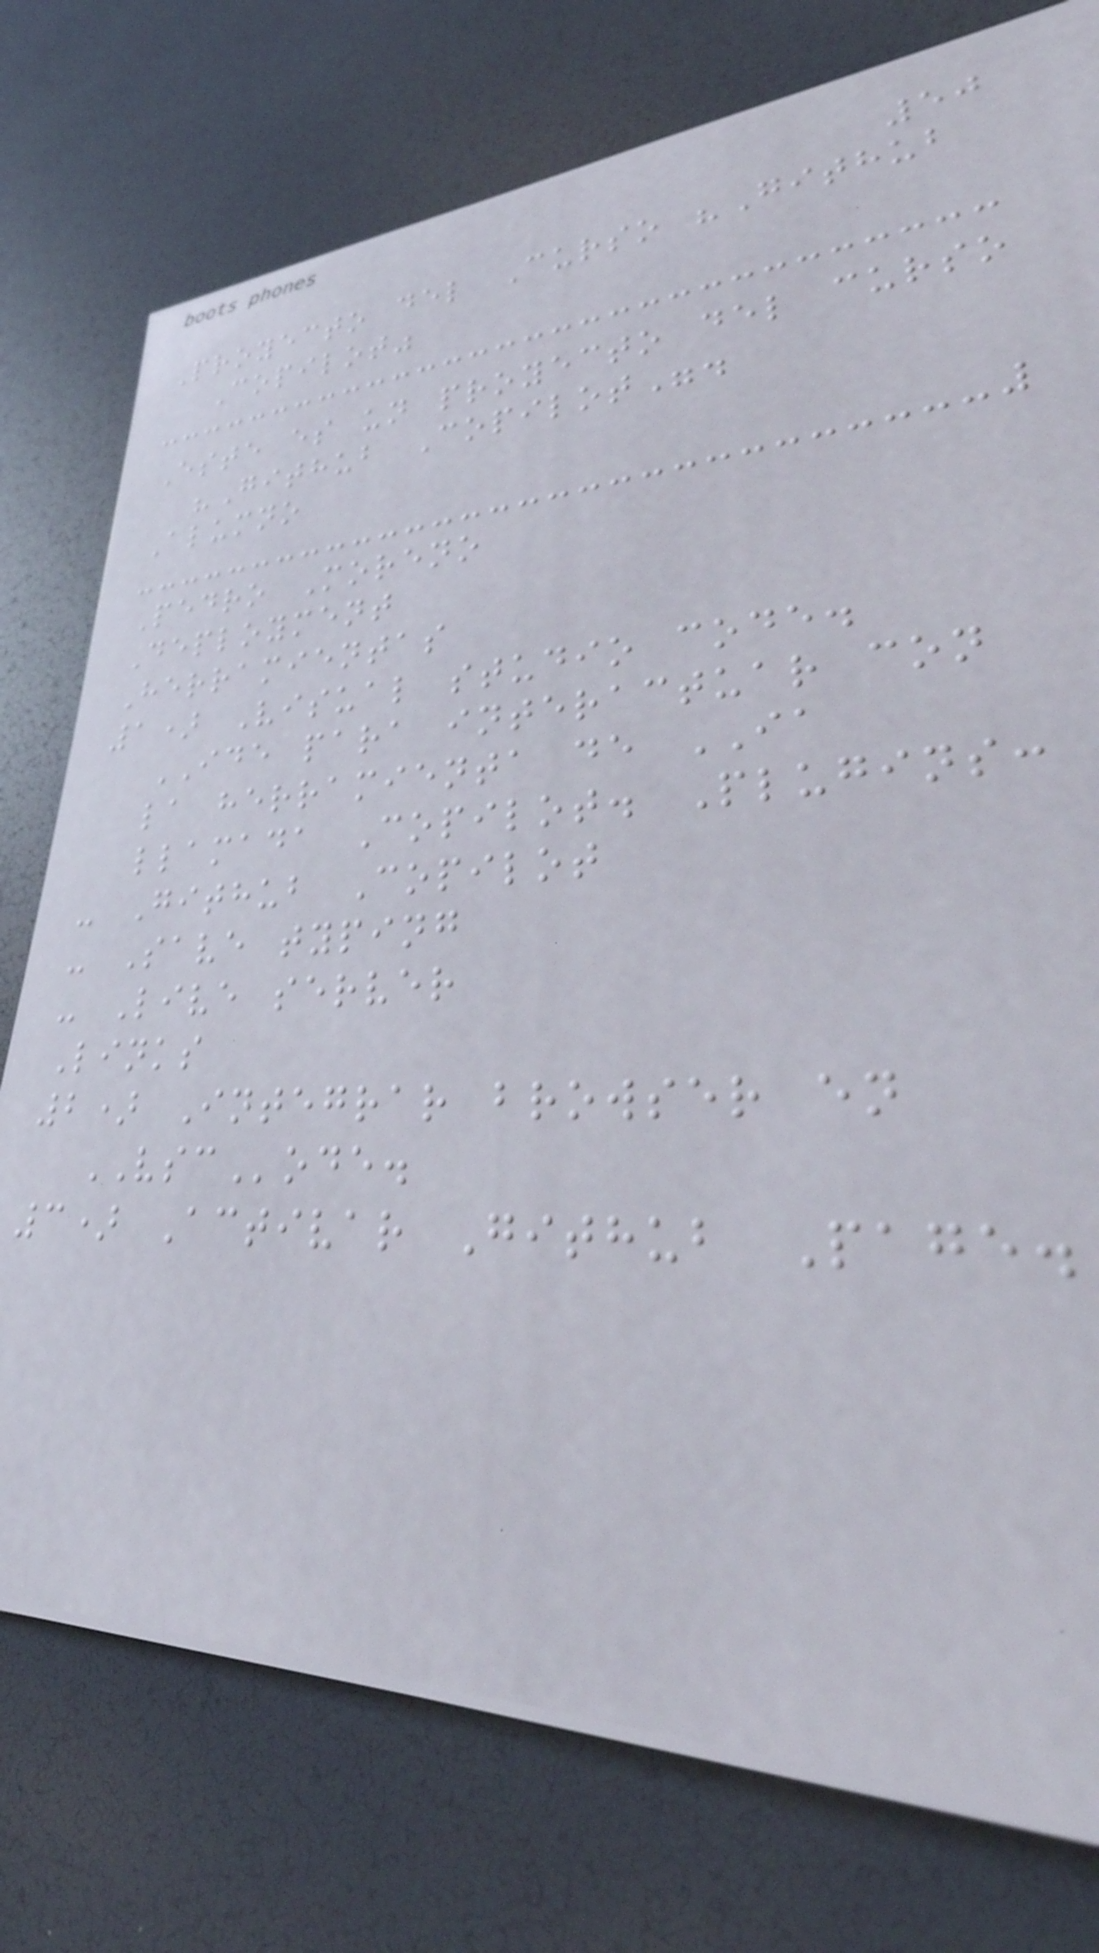50
Proyecto del Curso "Github
Copilot"
Este es un proyecto del curso
"Github Copilot".
Alumno
Pedro Moreno
Deployment
Herramientas
1) Visual studio code.
IDE para interactuar con
la herramienta de IA
llamada Copilot. Plugins:
- Github Copilot
- Save typing
- Live server
Links
2) Integrar browser en
VSCode.
3) Activar Github Page.
